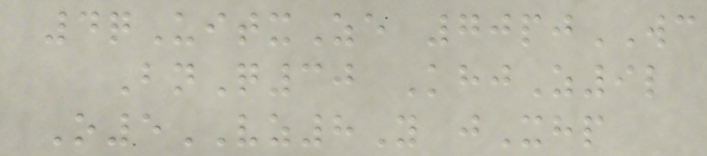4qUitxZe 70pjWC
BnQ30 KhjZ9l
O5VZ8Y jXhp
